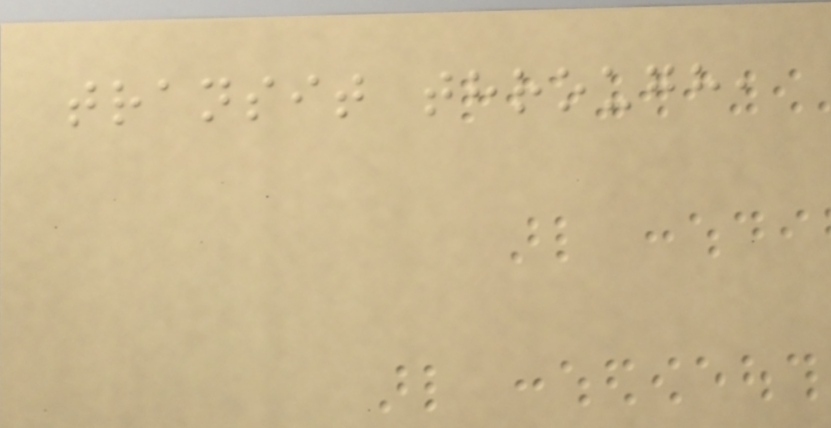transit through,
